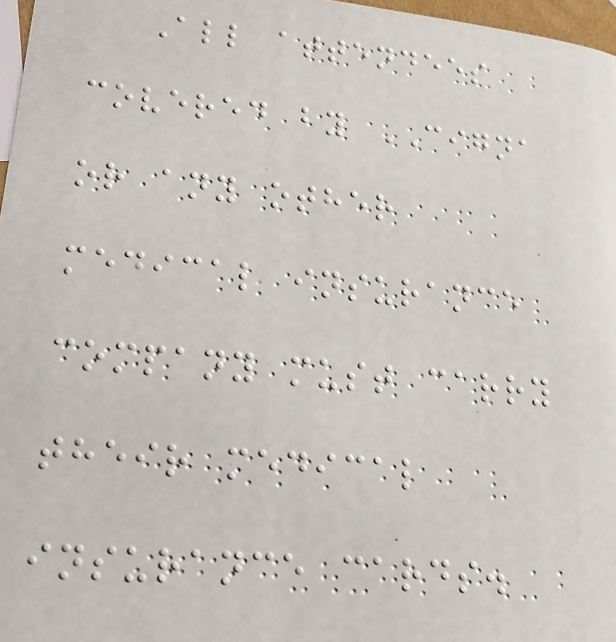All attendees
covered by CIGNA
or any other
medical insurance
company must carry
their medical
insurance cards.
